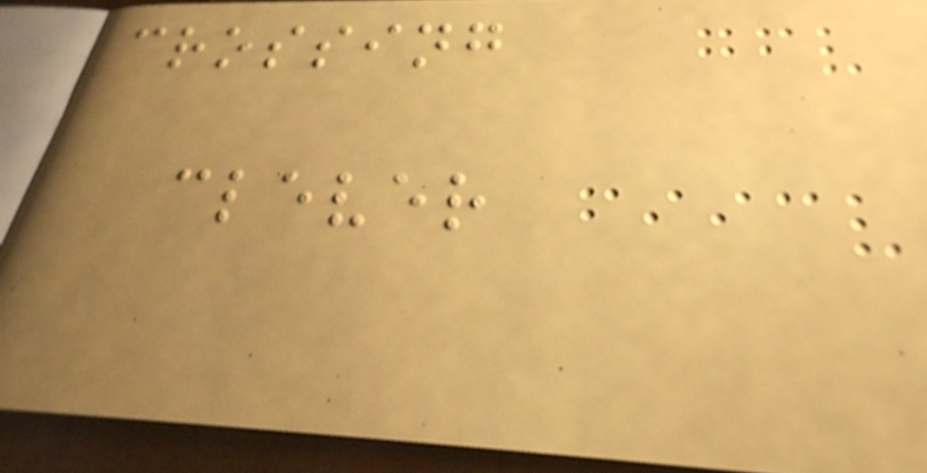crossing
clever
